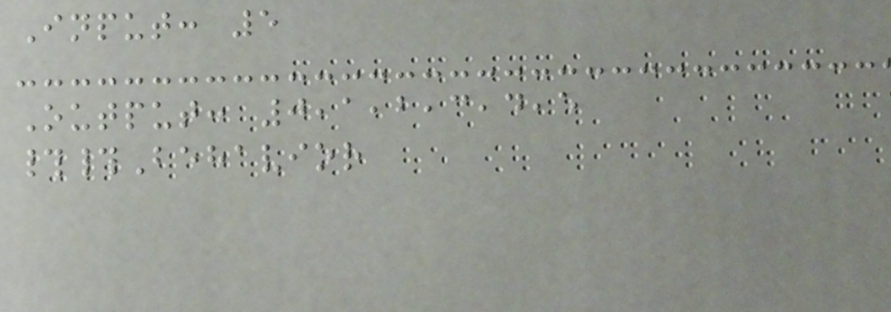Input: 5
Output: 0,1,2,3,4,5
##Behavior
